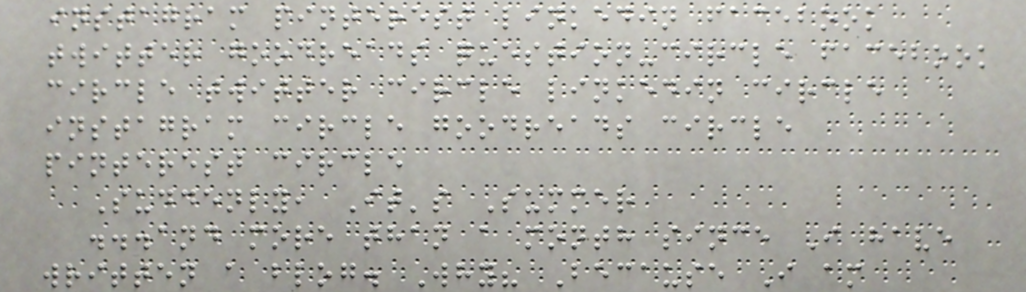instagram pinterest linkedin facebook
twitter goodreads question-circle facebook
circle twitter circle linkedin circle
instagram circle goodreads circle
pinterest circle
Suddenly, It's Summer
...and more than a month since I have
written a blog. Why? Because I am
